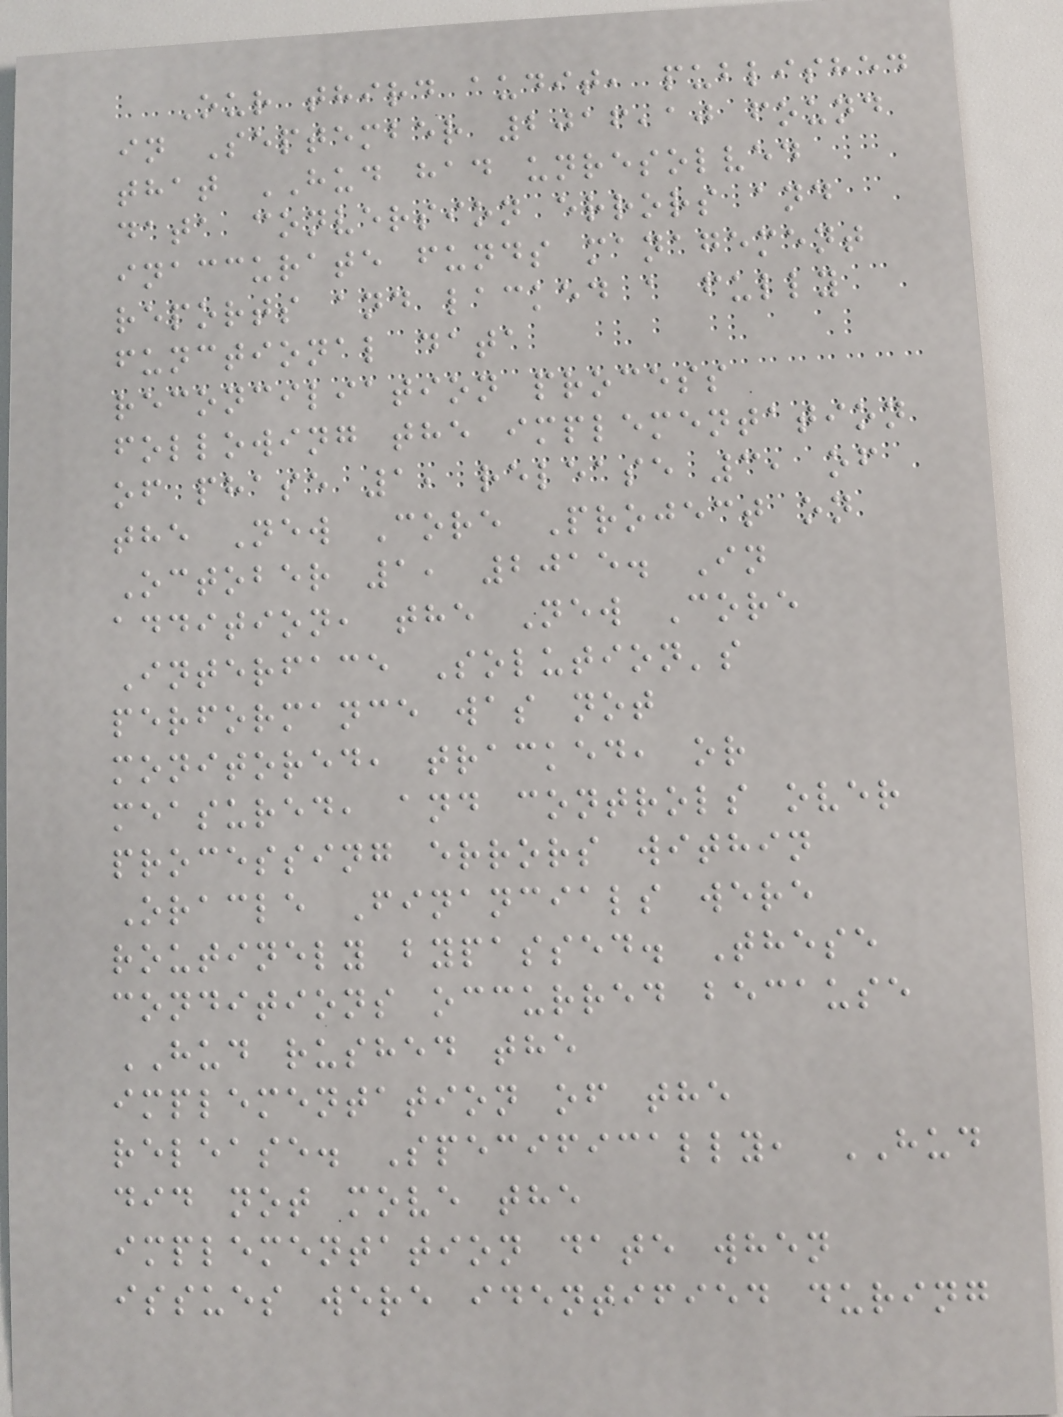Our third audit, published
in September 2016,10 found
that HUD had unresolved
data conversion errors and
inaccurate funds management
reports and lacked a fully
functional data
reconciliation process
following the implementation
of phase 1, release 3, of
the New Core Project on
October 1, 2015. In
addition, the New Core
Interface Solution's
performance was not
monitored, tracked, or
measured, and controls over
processing errors within
Oracle Financials were
routinely bypassed. These
conditions occurred because
HUD rushed the
implementation of the
release. Specifically, HUD
did not move the
implementation date when
issues were identified during
